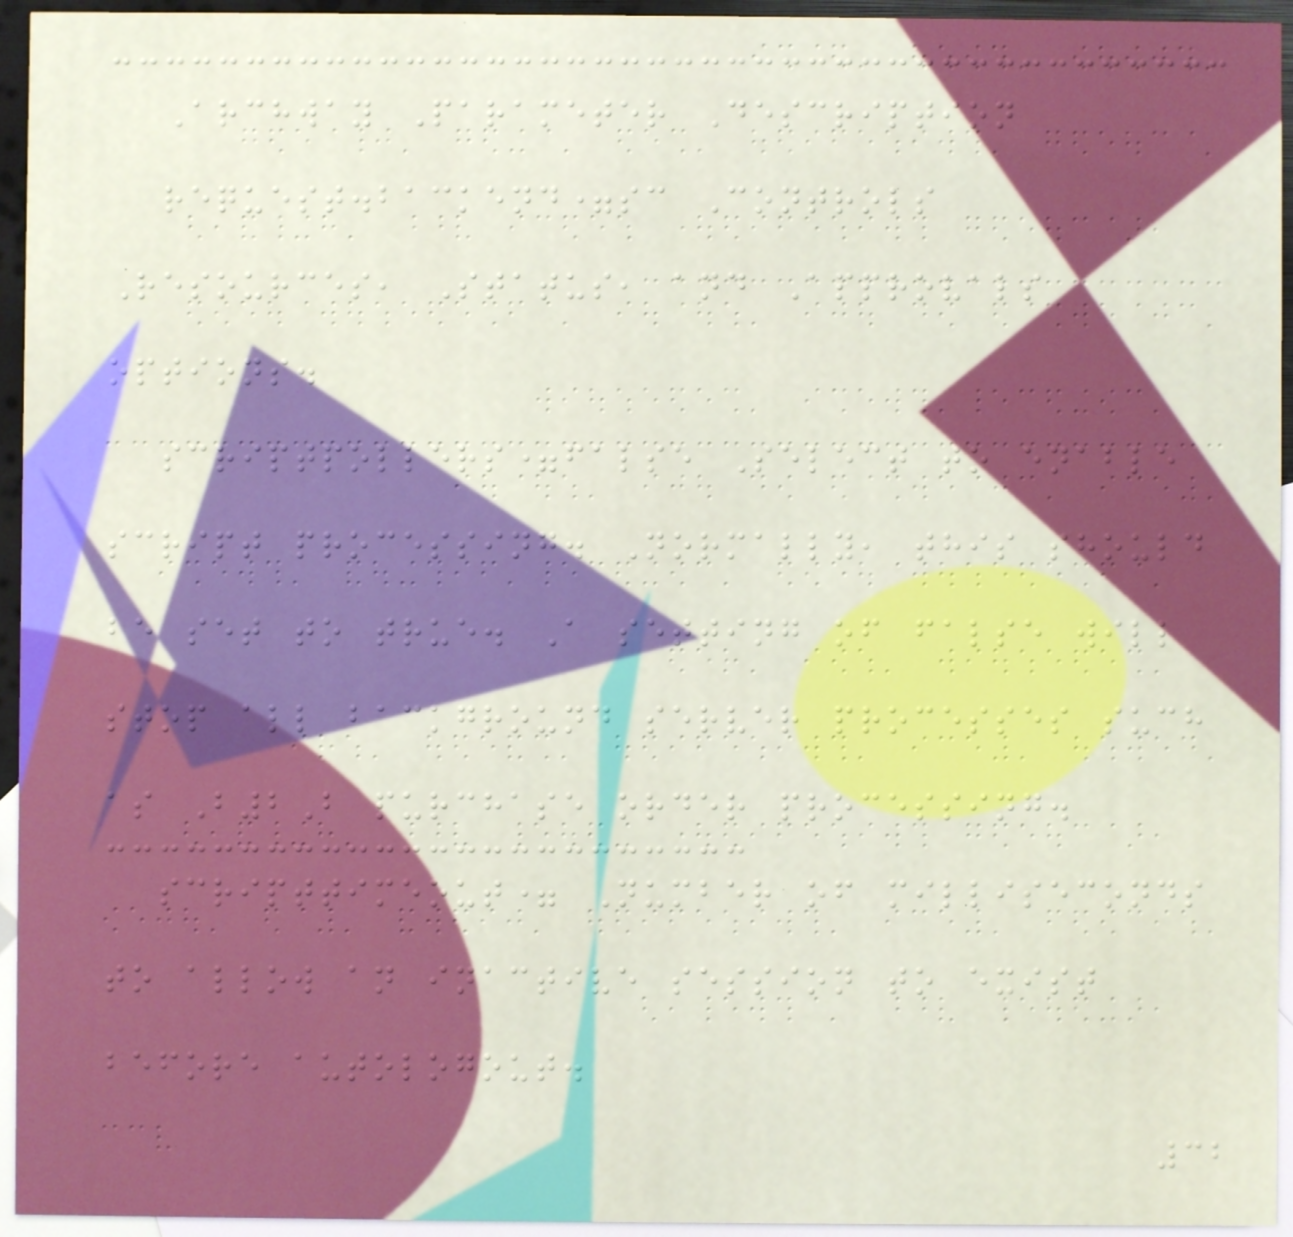Archway Parameter Description
request.backend=sc Controls
Resources, Status, and Approvals
options.
scriptpollers=false Select to enable
script processing. Normally, this should
be set to true. A setting of false will
stop all background server processes such
as B2B purchase order processing.
scripttimeout= Number of milliseconds
to allow an inactive session to exist
before autologout.
32
